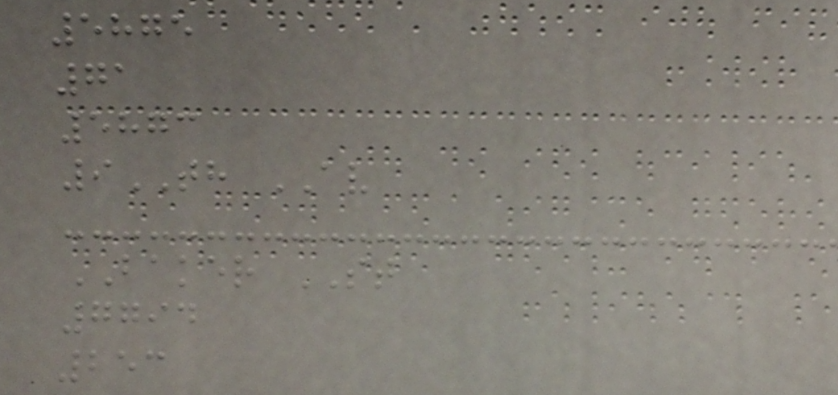5875
71
5873
9TH AV
BAKER ST
7794
253
